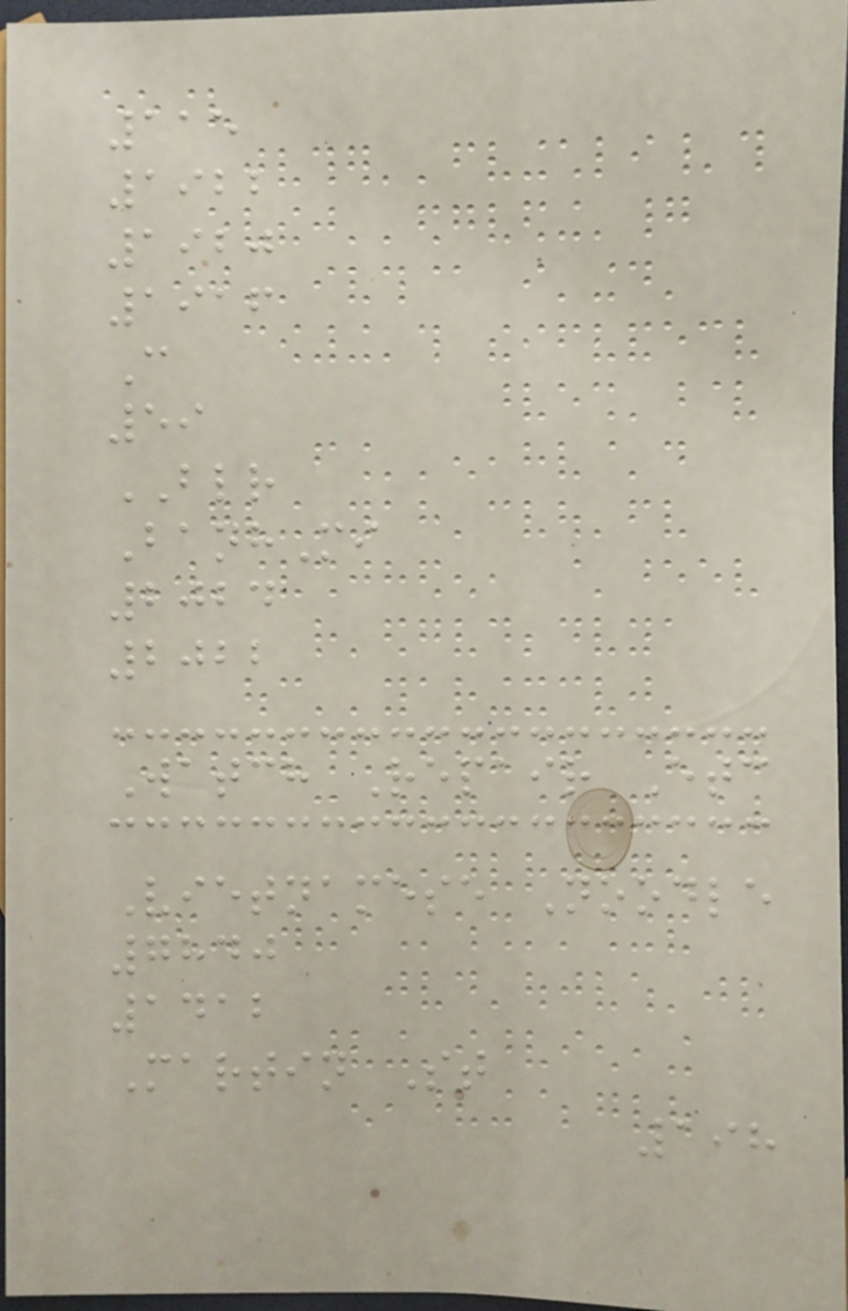115
1922
1920
1916
C
59
BLR
BanhMi
2024
2022
Watch Repair Etc
Vietnamese Noodle
7840
1412
Martin St
198
